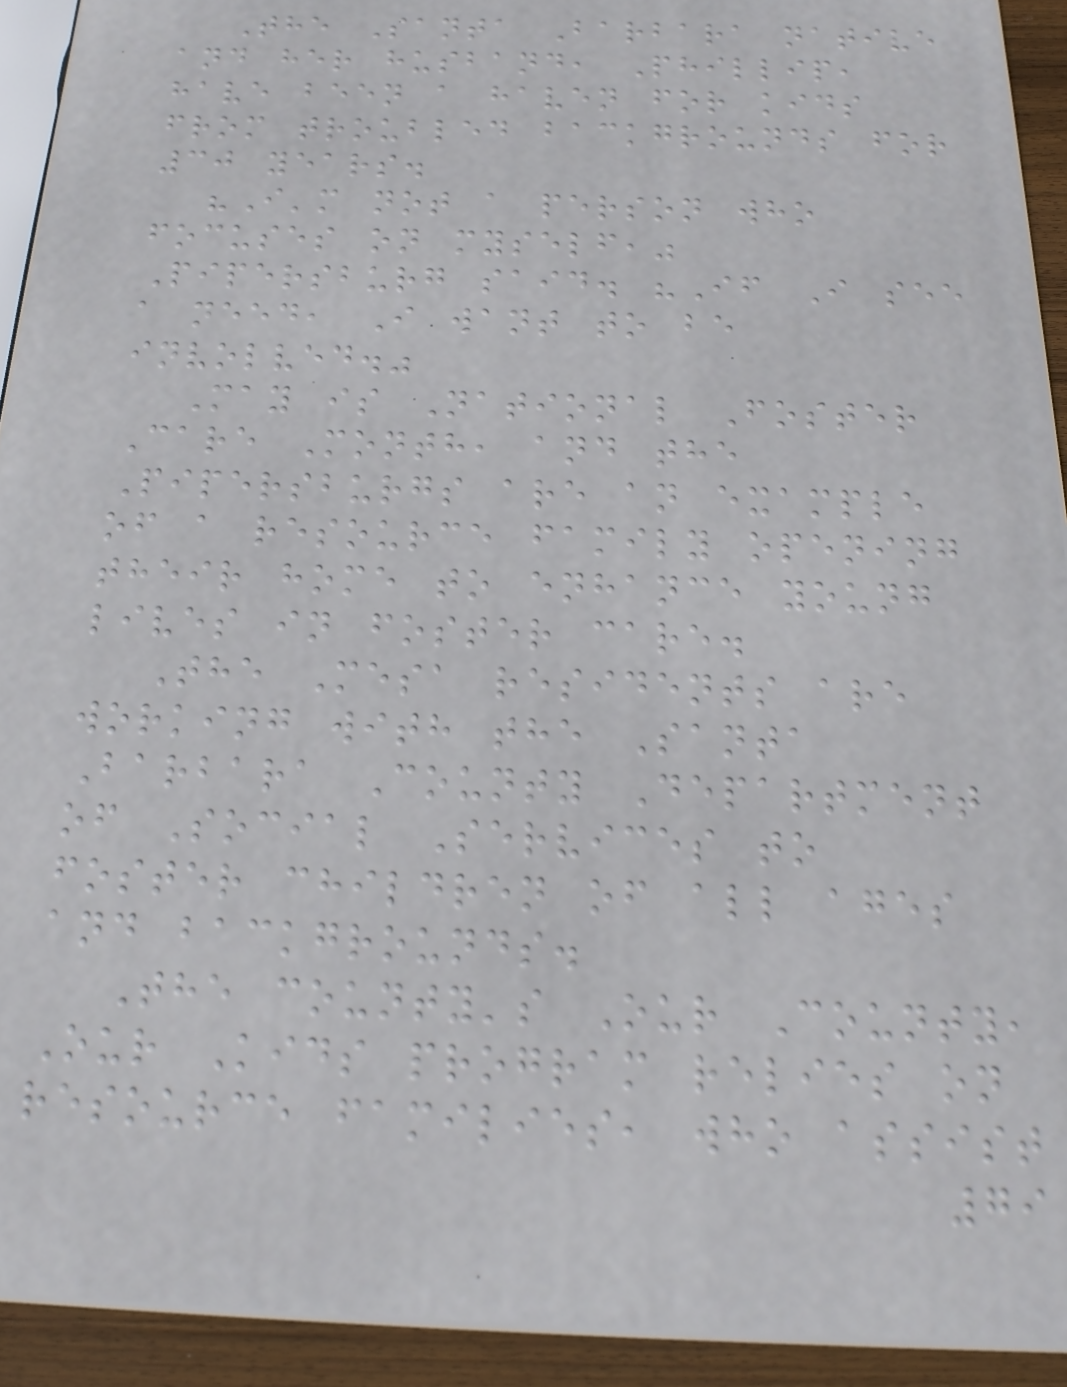The Santa Barbara native
and her husband, Phillip,
have been a haven for kids
from troubled backgrounds for
30 years.
"I'm not a person who
focuses on myself,"
Pipersburg said. "If I see
a need, I want to be
involved."
May is National Foster
Care Month, and the
Pipersburgs are an example
of a resource family opening
their home to enhance young
lives in foster care.
The Mesa residents are
working with the Santa
Barbara County Department
of Social Services to
foster children of all ages
and backgrounds.
The county's Our County,
Our Kids program relies on
resource families, who assist
79
